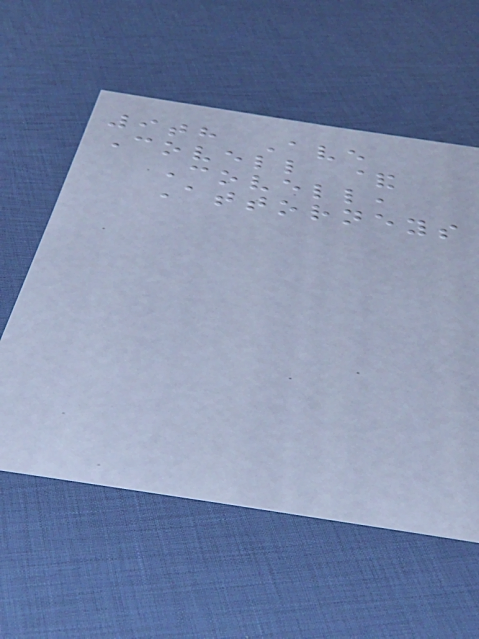9th Ave
Covell &
Covell,
Attorneys
